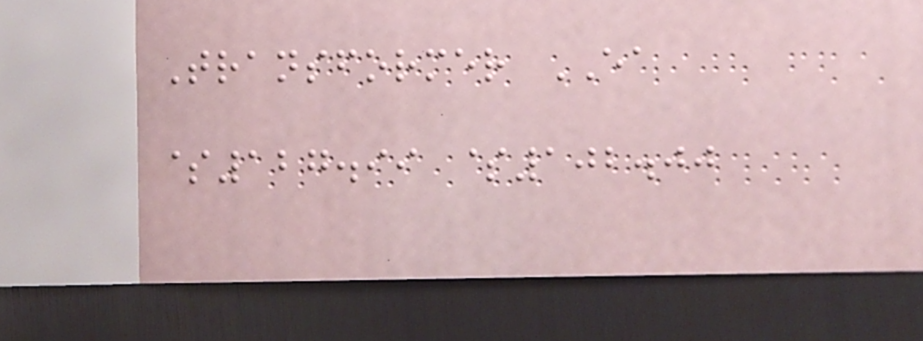Transformer EA
$127.99 $102.00
